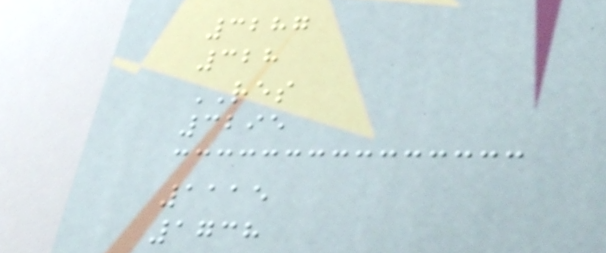3287
328
RES
3295
1115
1738
